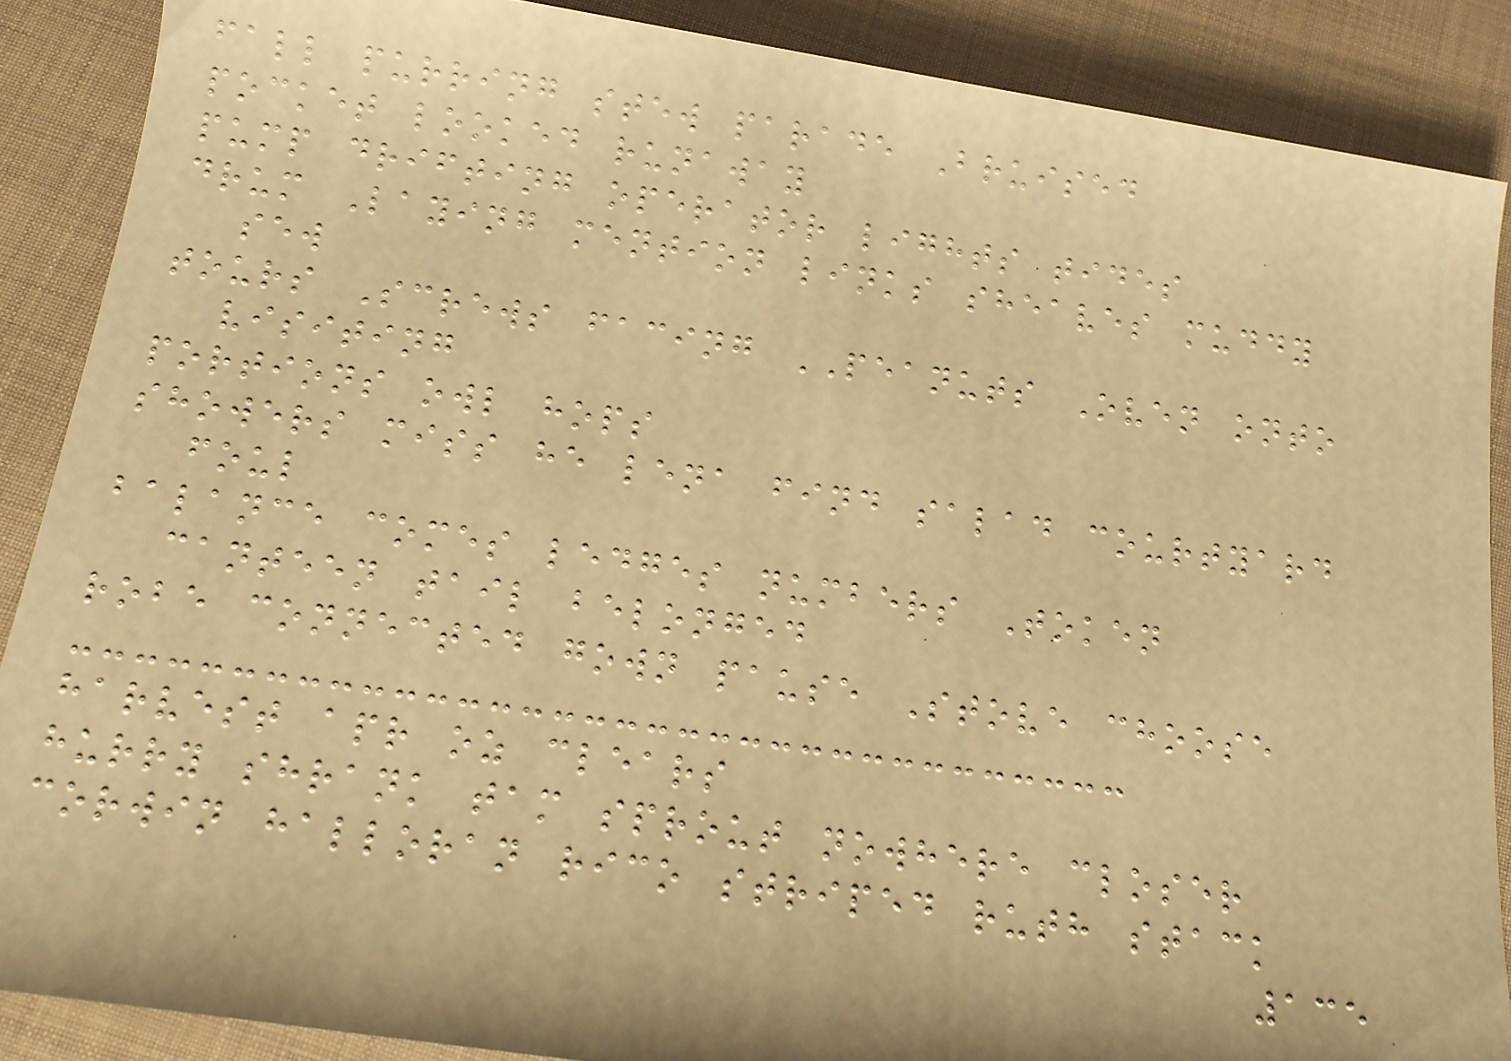fall purring stew parade Bruised
pocket looked runaway
pump drifting operator lights tides
drum Laying mention links sheaves muddy
sew
tours Screws facing PEANUTS Oven onto
visiting
portions owl hops
showers miss he lena find salad courtyard
foul
balance comes ledges numbers Token
canteen tail belonged
robe connected gown pause Stove choose
harvest apr oz clears
hurry shrank tam sprout nowhere closer
corwin halloran rico striped ruth stack
135
